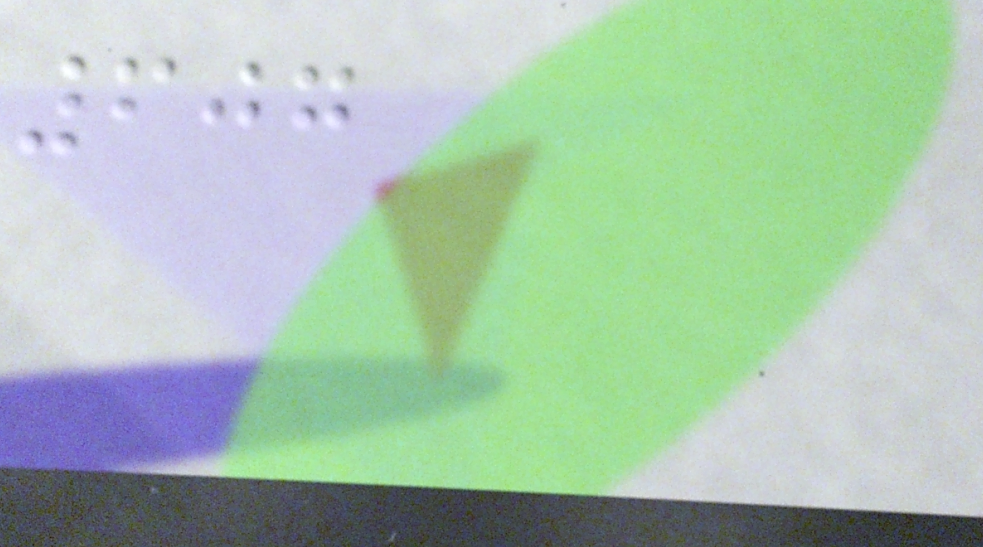607
